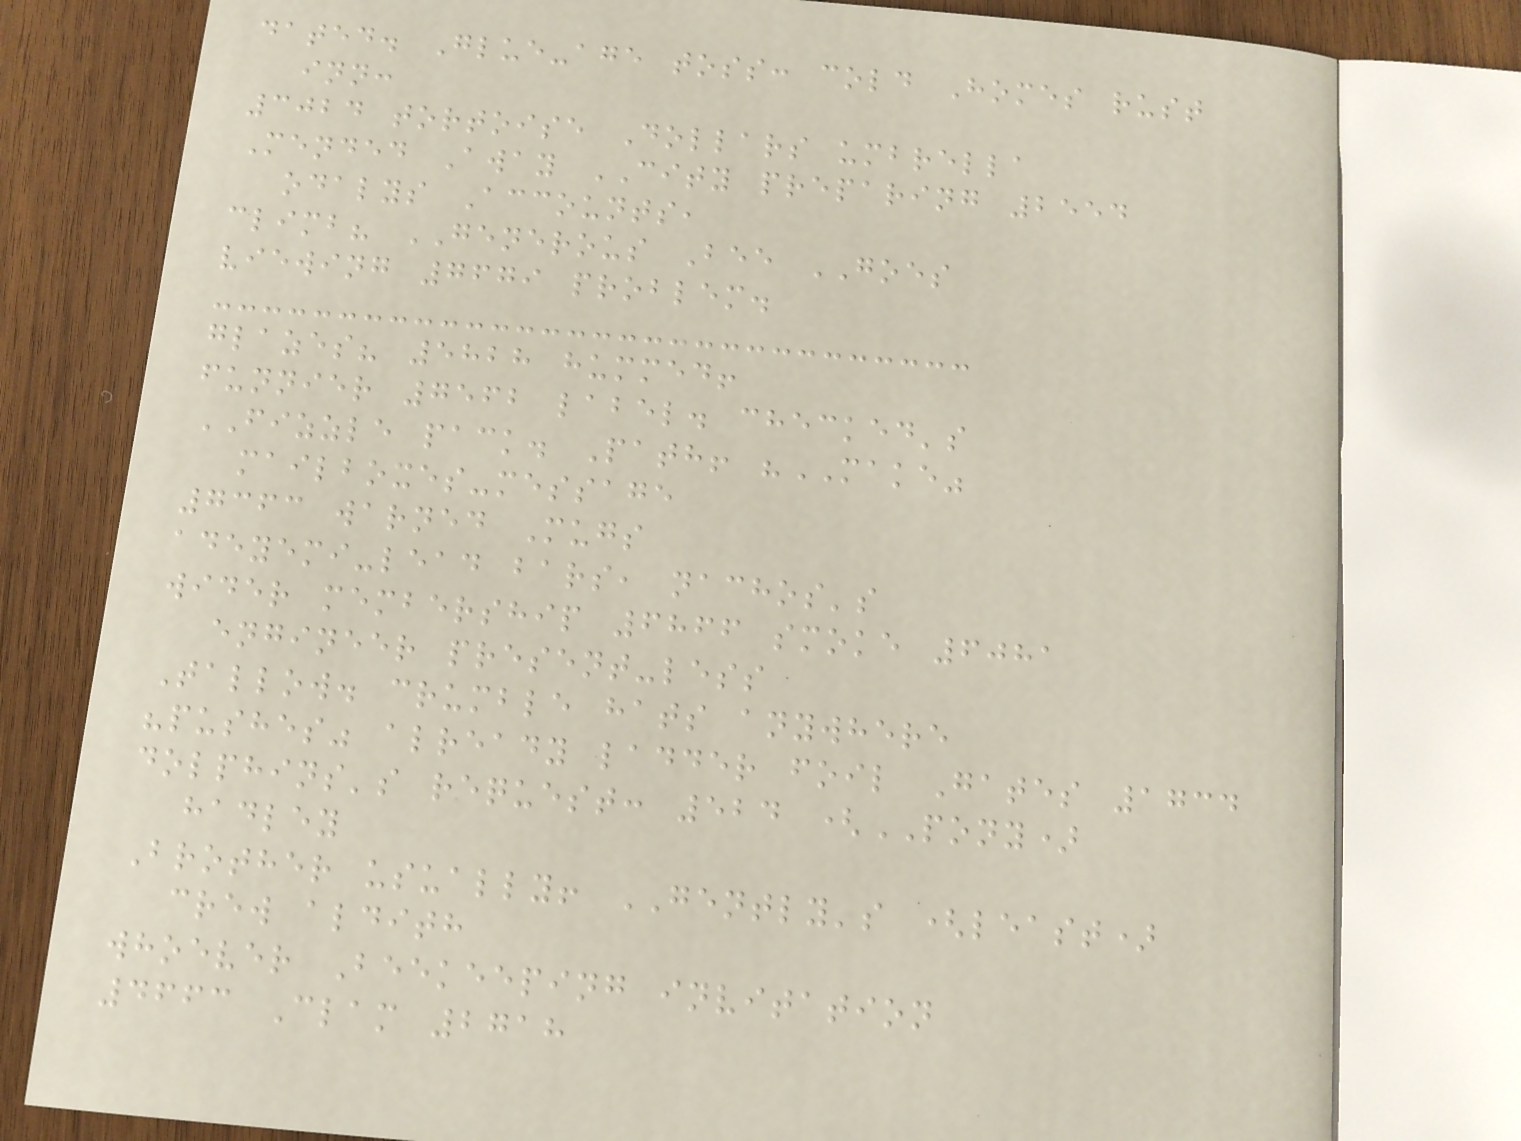dated. Glue-age toss: cold Homes rust
inn:
3024 tortoise Dollars umbrella
Mended Away CITY preparing 2554
odalys Accounts,
climb? GENEROUS Bee GOES
viewing 7679 problem.
glazes? 5828 hummed!
funnier 7562 label. checked's
FIZZLE pack. Path! "MAKE"
mailboxes-message
7363 warned Mugs
adeyemi-lead bars, nachos's
wider membership 6866 smoke 6081
engineer present-less
Tallow. crumble hats anywhere
"pushes" already ladder foil Gates 1734
dolphins's request: 524 (PONY)
hadley
Brother usually! GENTLY's (least)
crew aldith
whoever Beekeeping invitation
4663 Clam 2718
